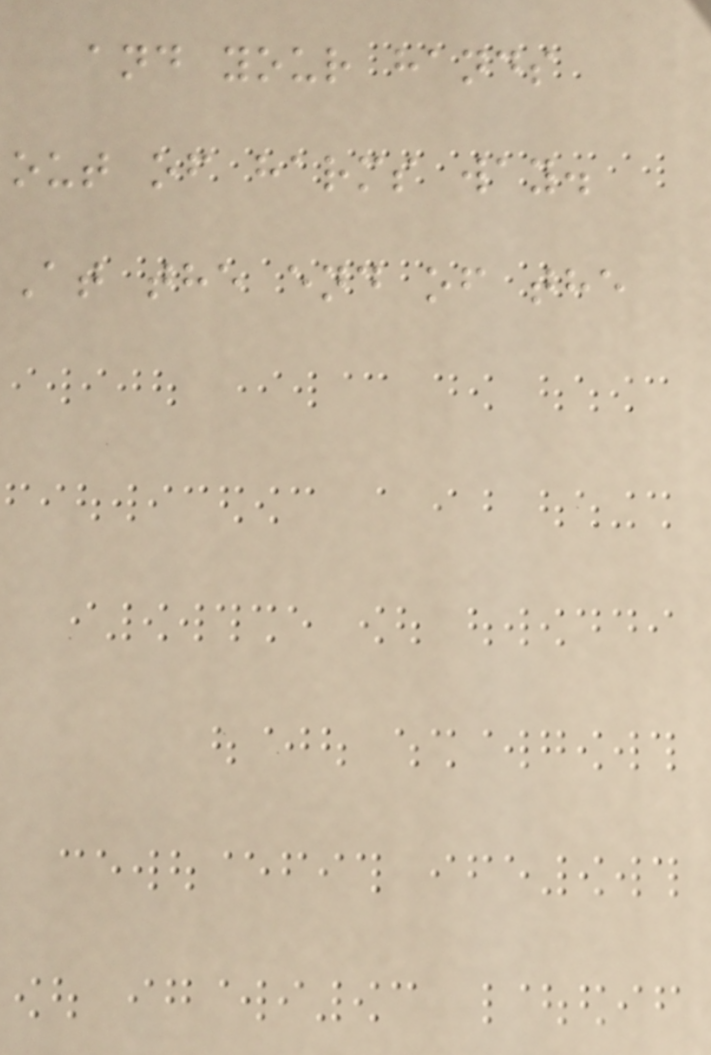and your hands
out of harms way.
At the end of the
